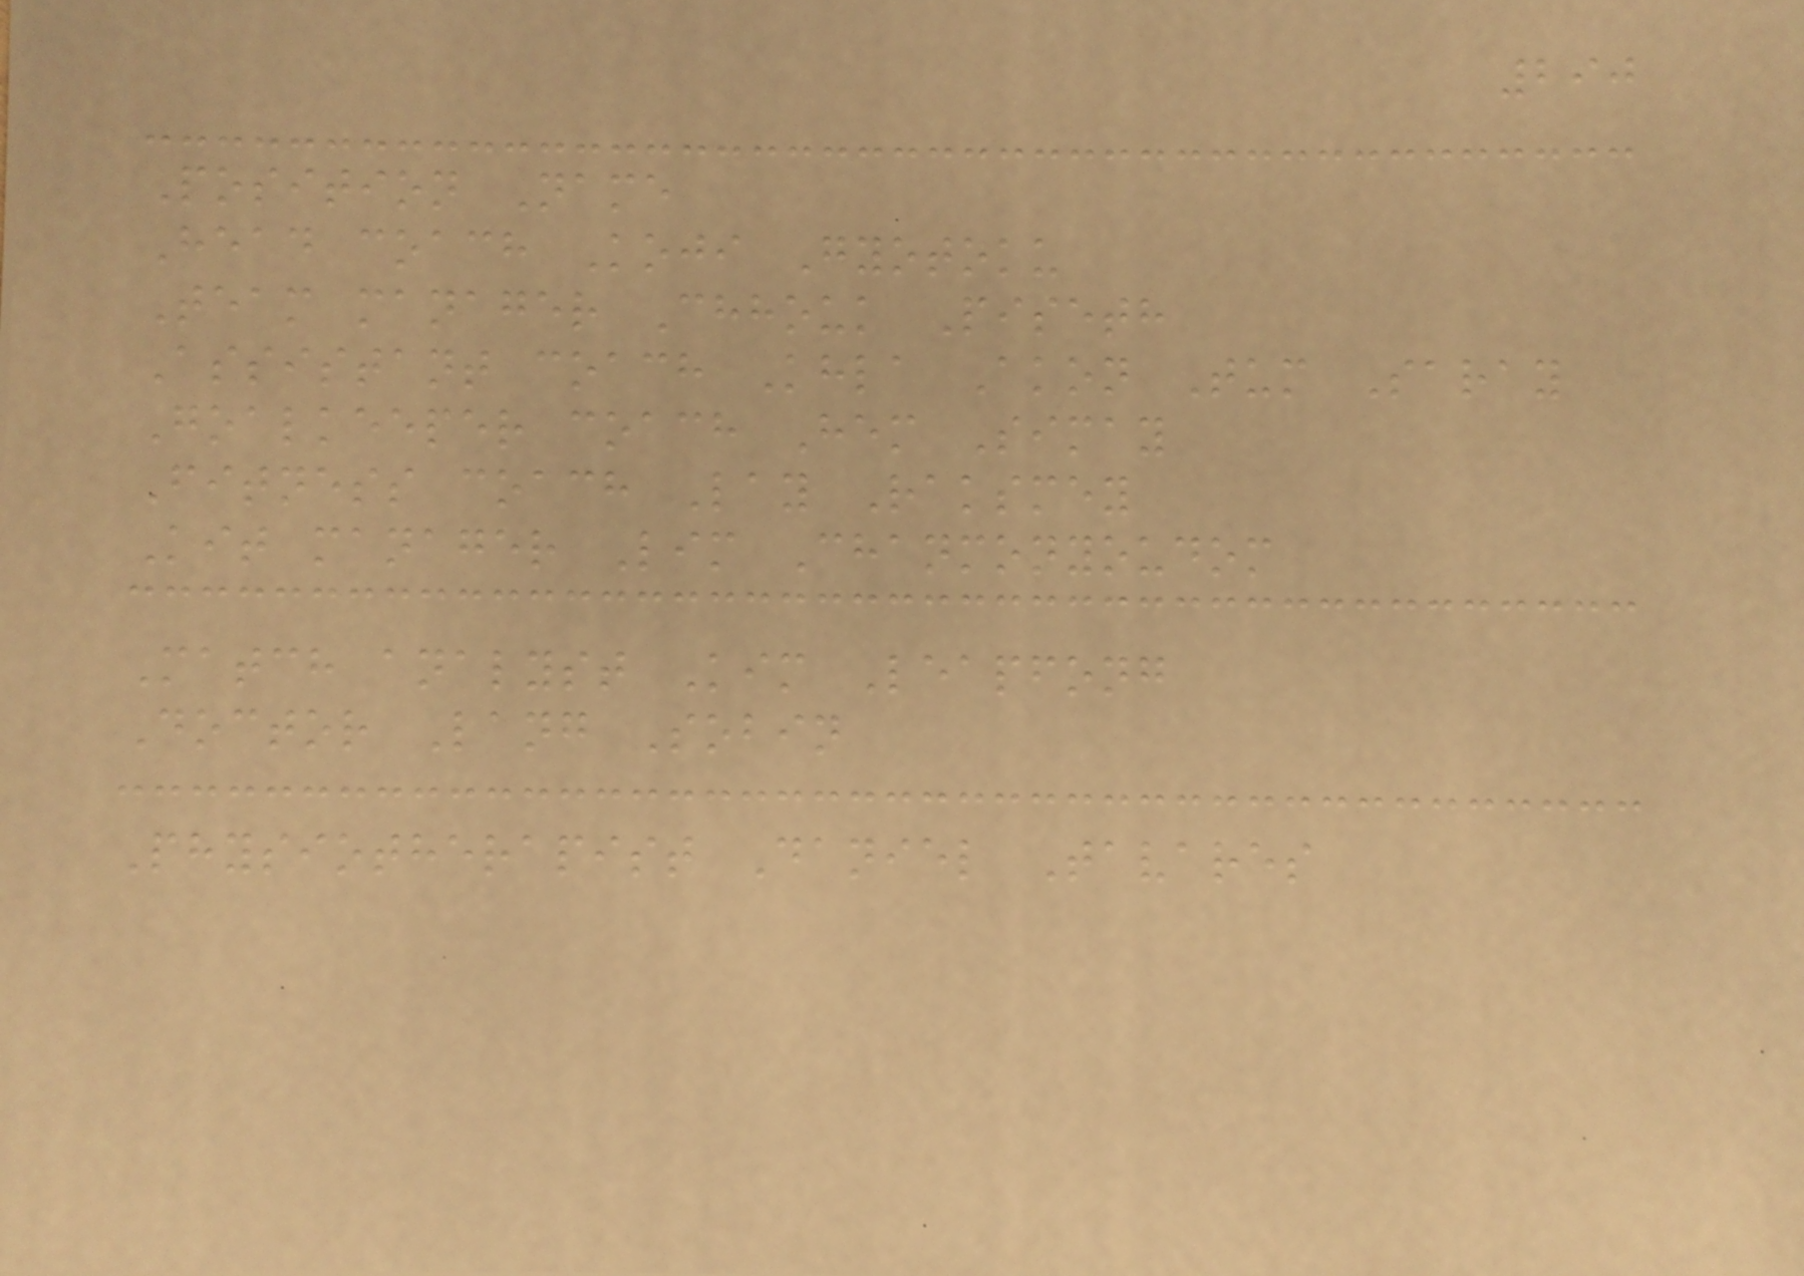290
Position Name
Head coach Koji Gyotoku
Team manager Chhouk Piseth
Assistant coach Khla Akon Tum Saray
Goalkeeper coach Hem Simay
Fitness coach Lay Raksmey
Kit manager Lim Chanmonyoudom
Match analyst Kim Leapfong
Doctor Lang Sobin
Physiotherapist Daniel Tavares
